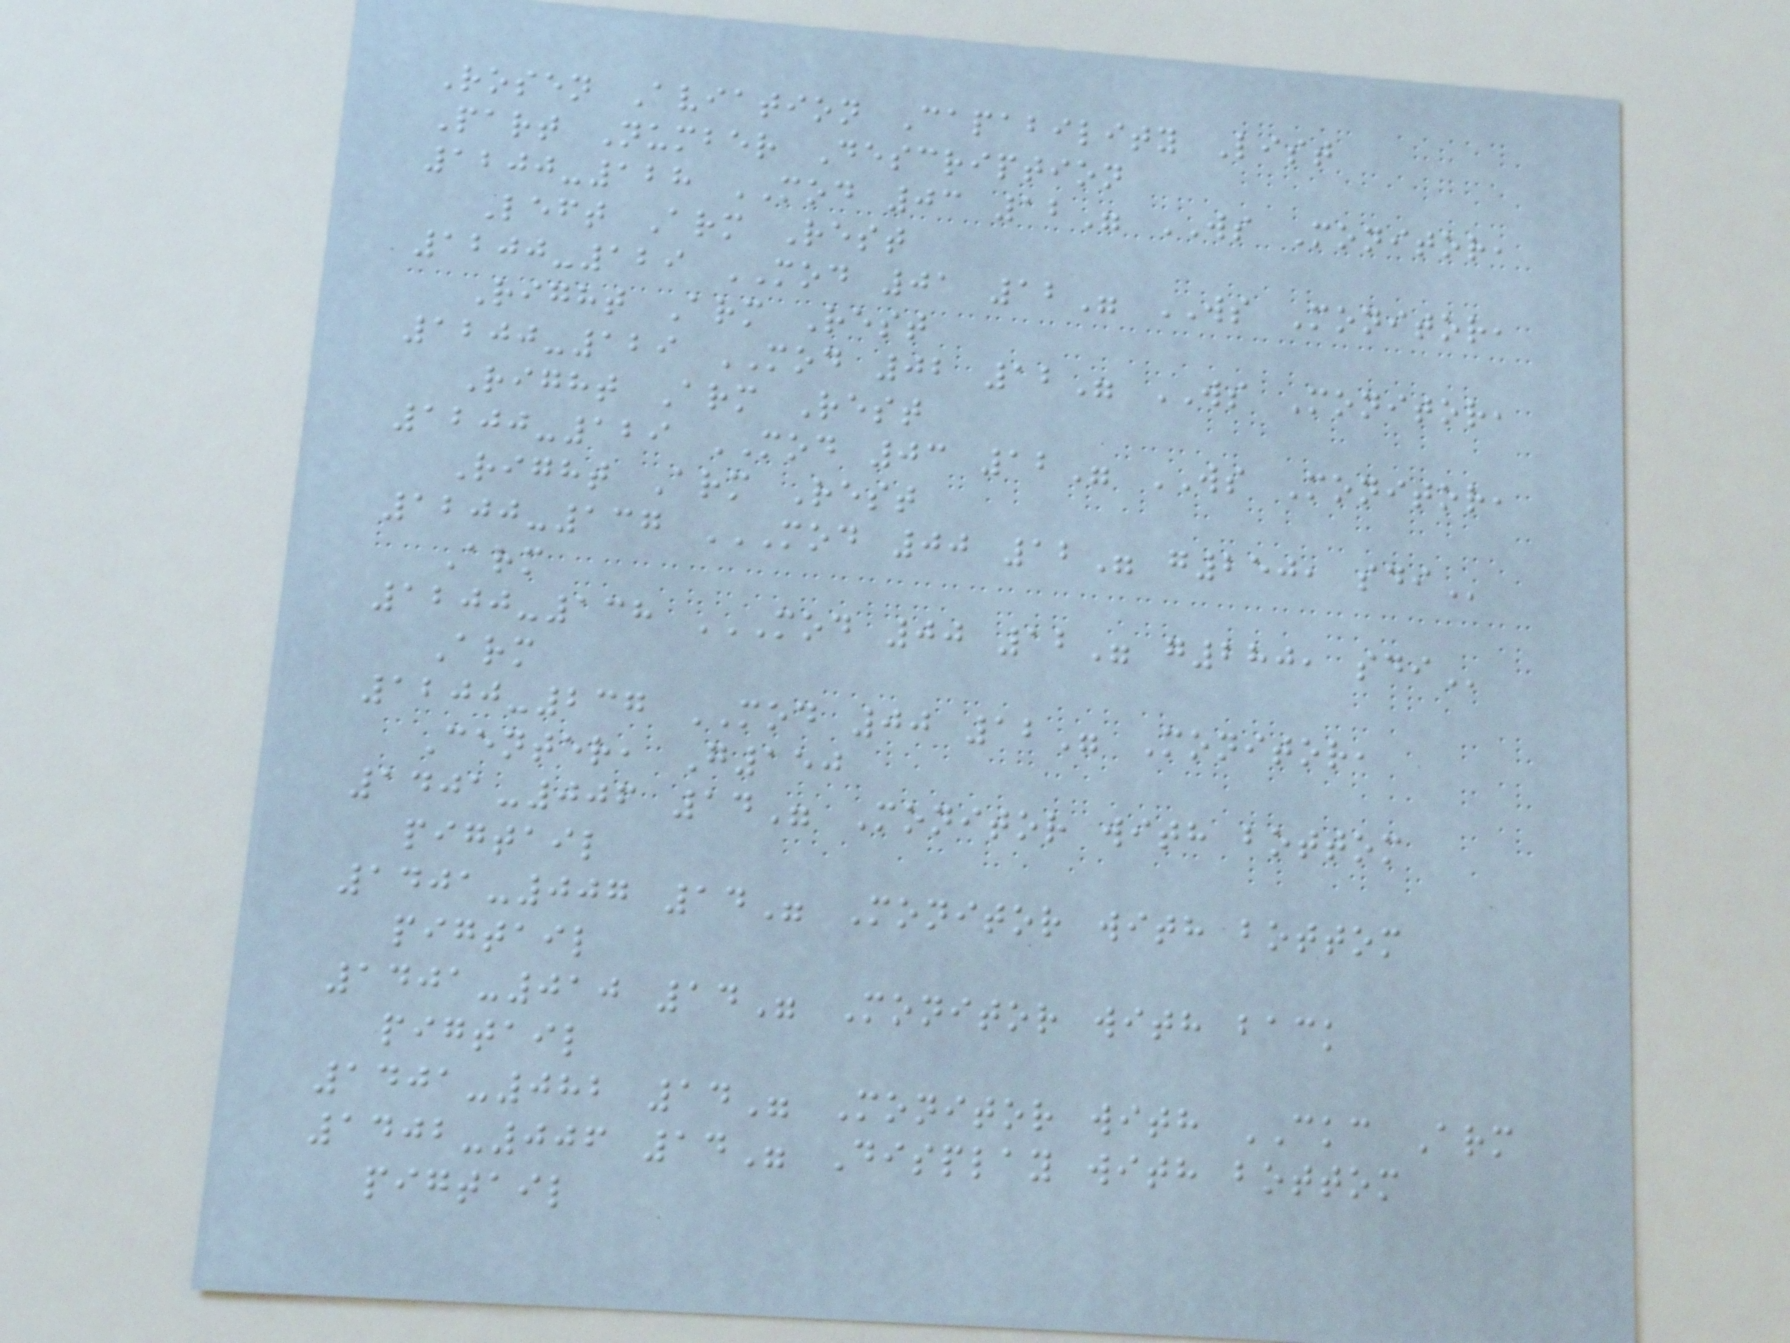Rosen Aviation Capability List
Part Number Description
1200-128 MOD 03 12" WS Monitor,
Left Arm Rest
1200-129 MOD 01 12" WS Monitor,
Right Arm Rest
1200-129 MOD 02 12" WS Monitor,
Right Arm Rest
1200-129 MOD 03 12" WS Monitor,
Right Arm Rest
1200-137 MOD 00 12" G250, SDI
Arm
1200-138 MOD 00 12" G280, SDI
Arm
1200-237 MOD 00 12" Monitor,
Center, G150
1401-006 14" Monitor with bottom
pigtail
1401-007 14" Monitor with bottom
pigtail
1401-010 14" Monitor with back
pigtail
1401-082 14" Monitor with CKC Arm
1402-006 14" Display with bottom
pigtail
